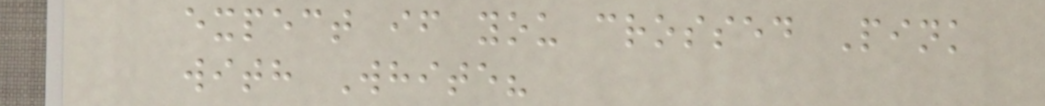expect if you crossed Pink
with White?
